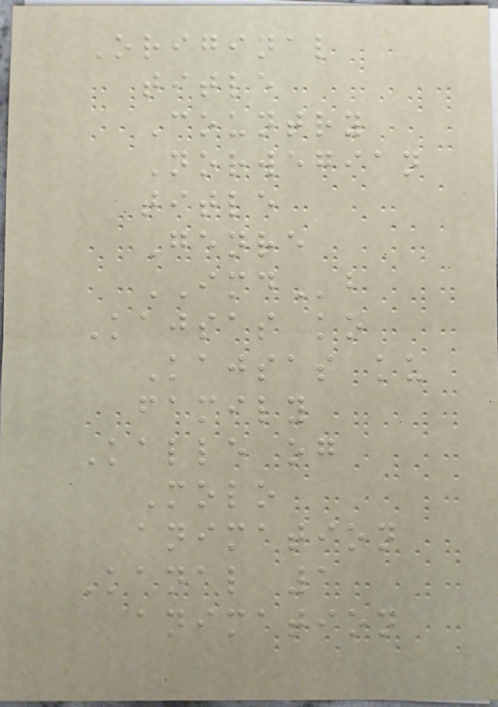Original
title
Country
Norwegian
title
Genre
IMDb
Kajsas ko
Kajsas ku
family
Kalle og
Molo
animation
Kanal 1
animation
